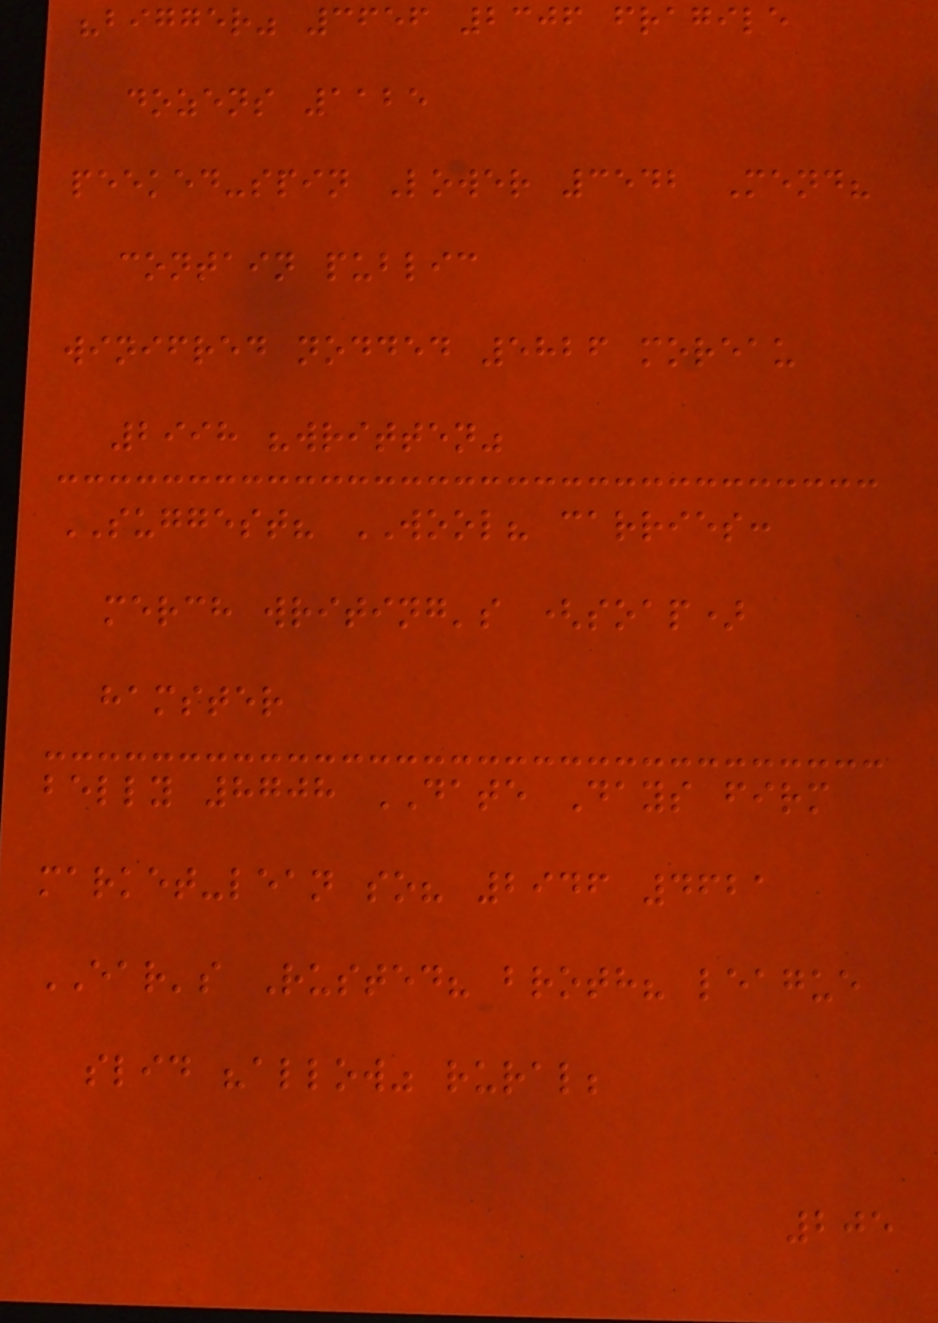"bigger" 3656 2306 fragile
dozens 1125
peeked-spin Lower 3542 Mend?
contain public
winifred nodded 5826 moreau
2998 "written"
SUGGEST? WOOL? carries:
merch writing's (soap)
hamster
belly 8708 DATE Days firm
market-lean so? 2946 4621
EAR's Rusted? broth? league
slid "allow" rural;
205
